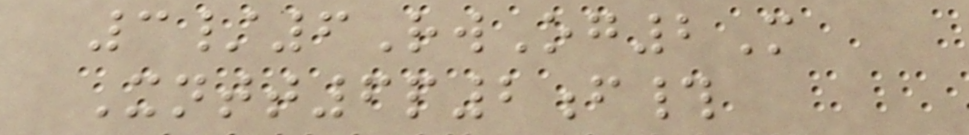3/6RwOg2M
Xntt6p2f#
